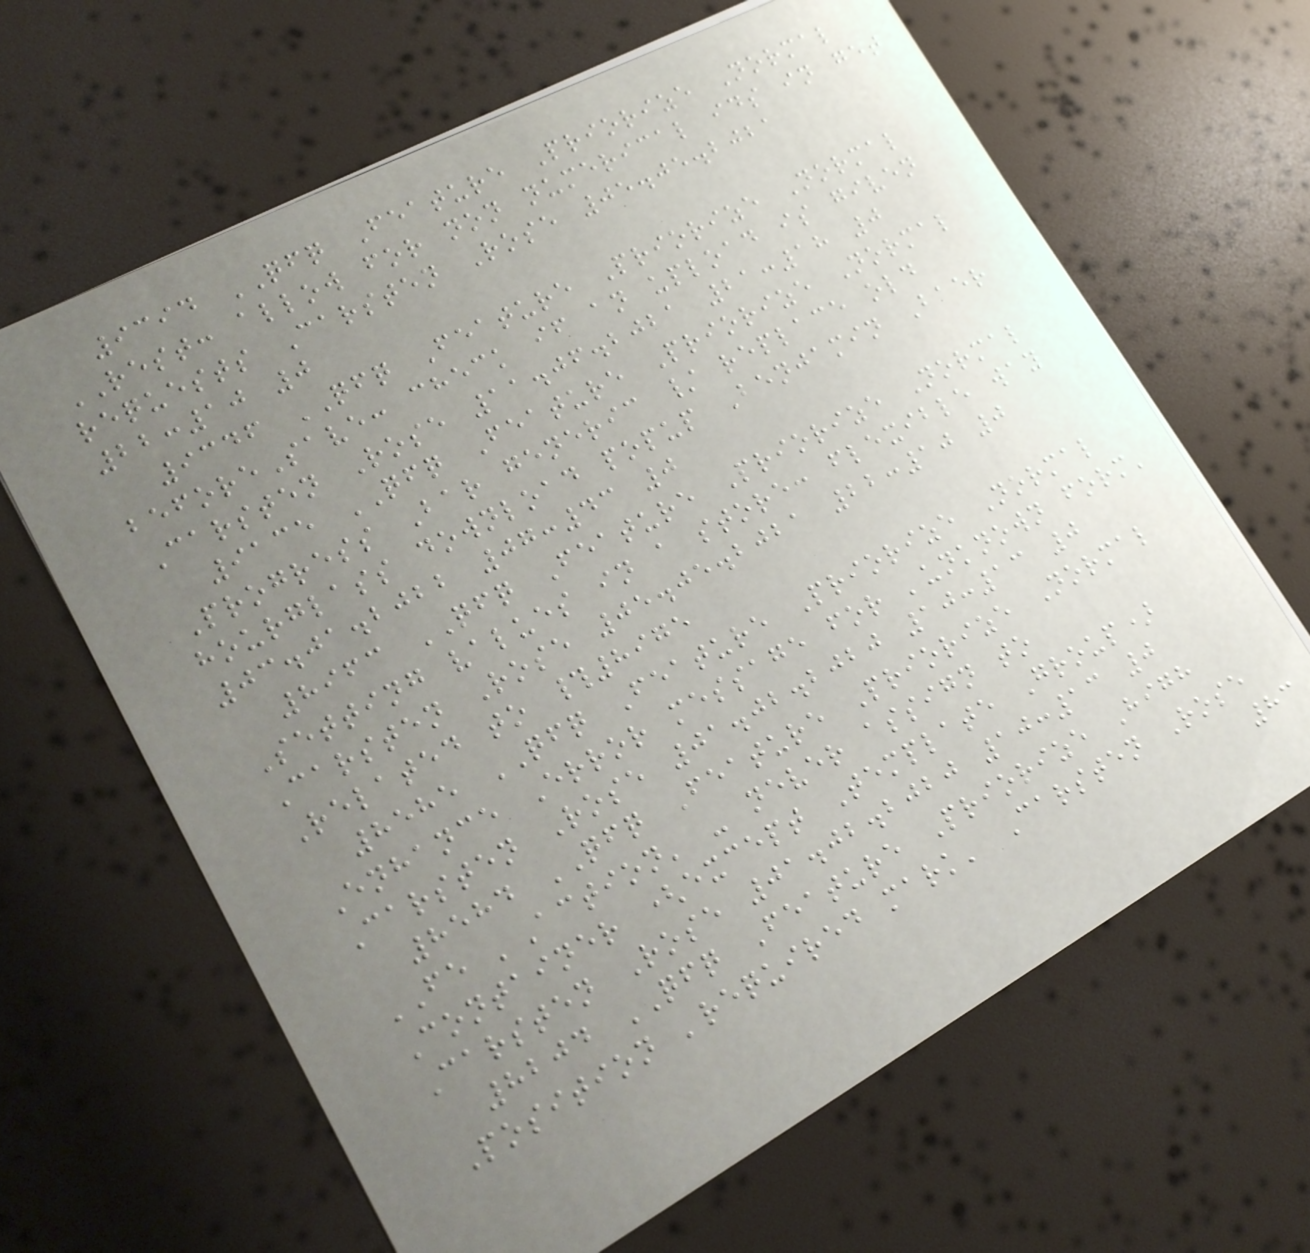9394 QFQ Feature Priorize Normal
REST: allow for non numerical ids in get
requests Carsten Rose 05.05.2021
22:10 0
9346 QFQ Feature Priorize Normal
beforeSave: check if an upload is given
Carsten Rose 11.06.2021 21:18 0
9135 QFQ Feature Priorize Normal
Progress Bar generic / replace old
hourglass download popup Benjamin Baer
03.01.2022 07:43 0
8963 QFQ Feature Priorize Normal
Setting values in a store: flexible way
Carsten Rose 05.05.2021 22:10 0
Related to #8975
8585 QFQ Feature Priorize Normal
Enhance Error message for 'unknown form'
Carsten Rose 01.02.2020 10:13 0
8584 QFQ Feature Priorize Normal
FE 'Action' - never assign to
Container (except Template Group)
Carsten Rose 01.02.2020 10:13 0
8204 QFQ Feature Priorize High
Position 'required mark' Carsten Rose
83
